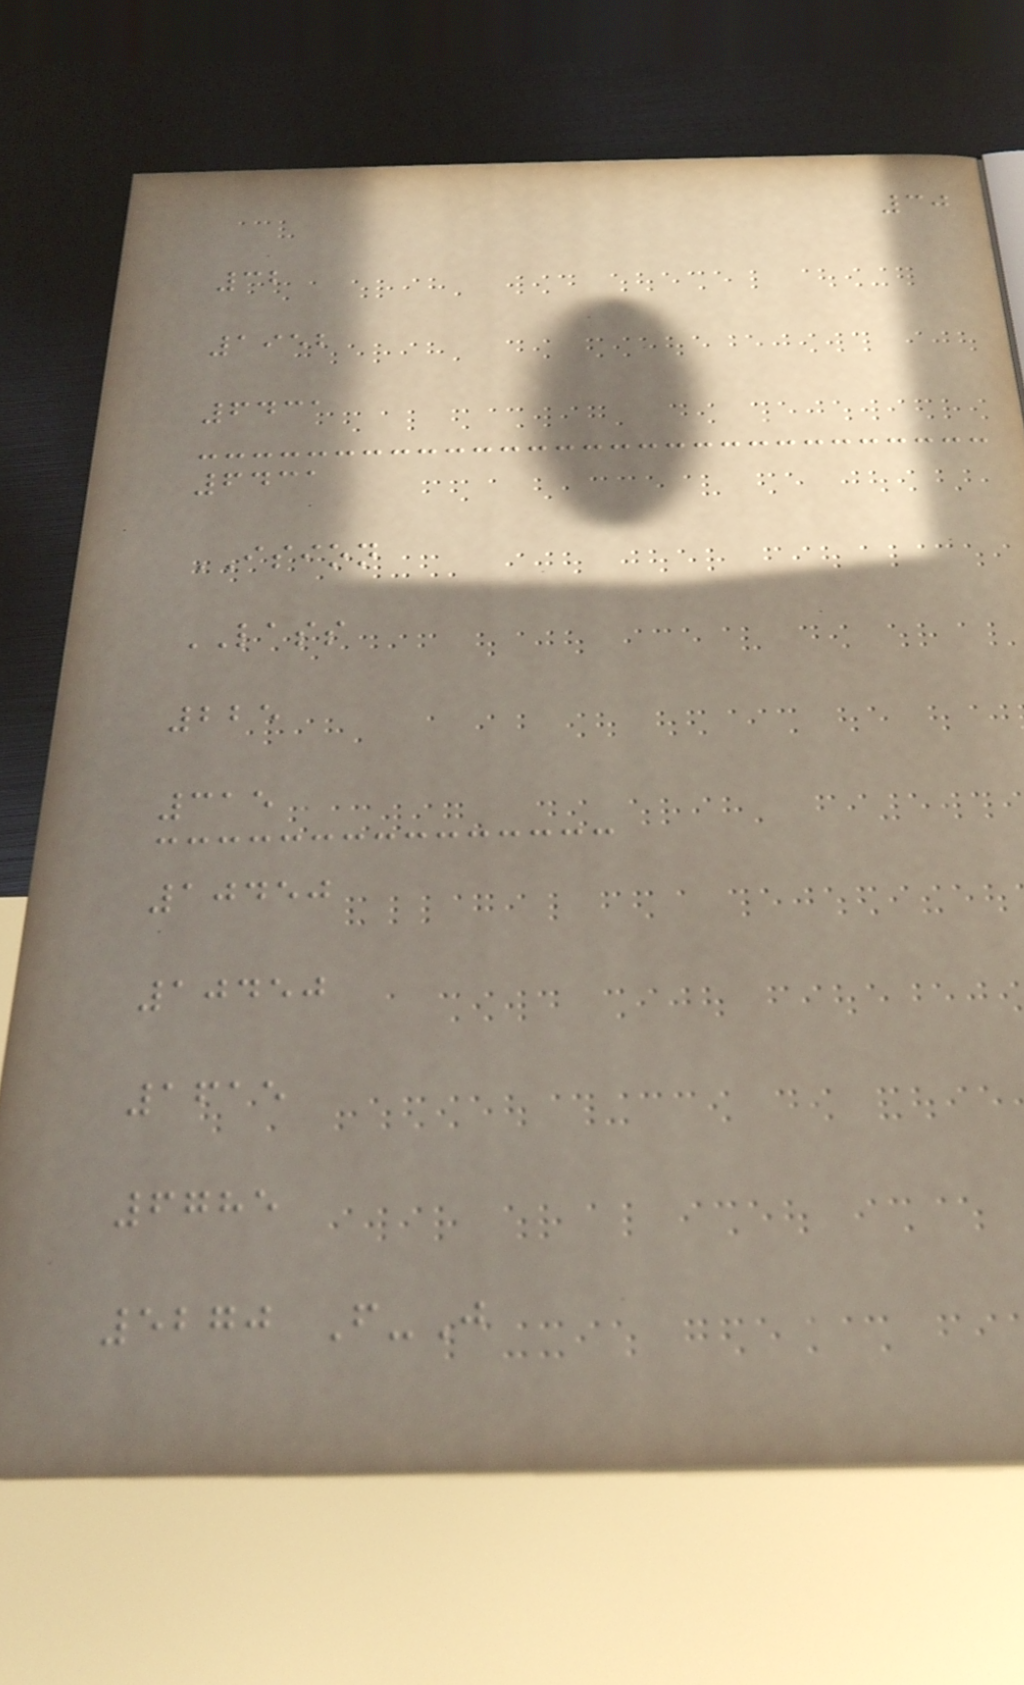30
32
1952
6431
6431
ISION
LASS
225
315
10450
10450
1615
6785
5270 F-J
